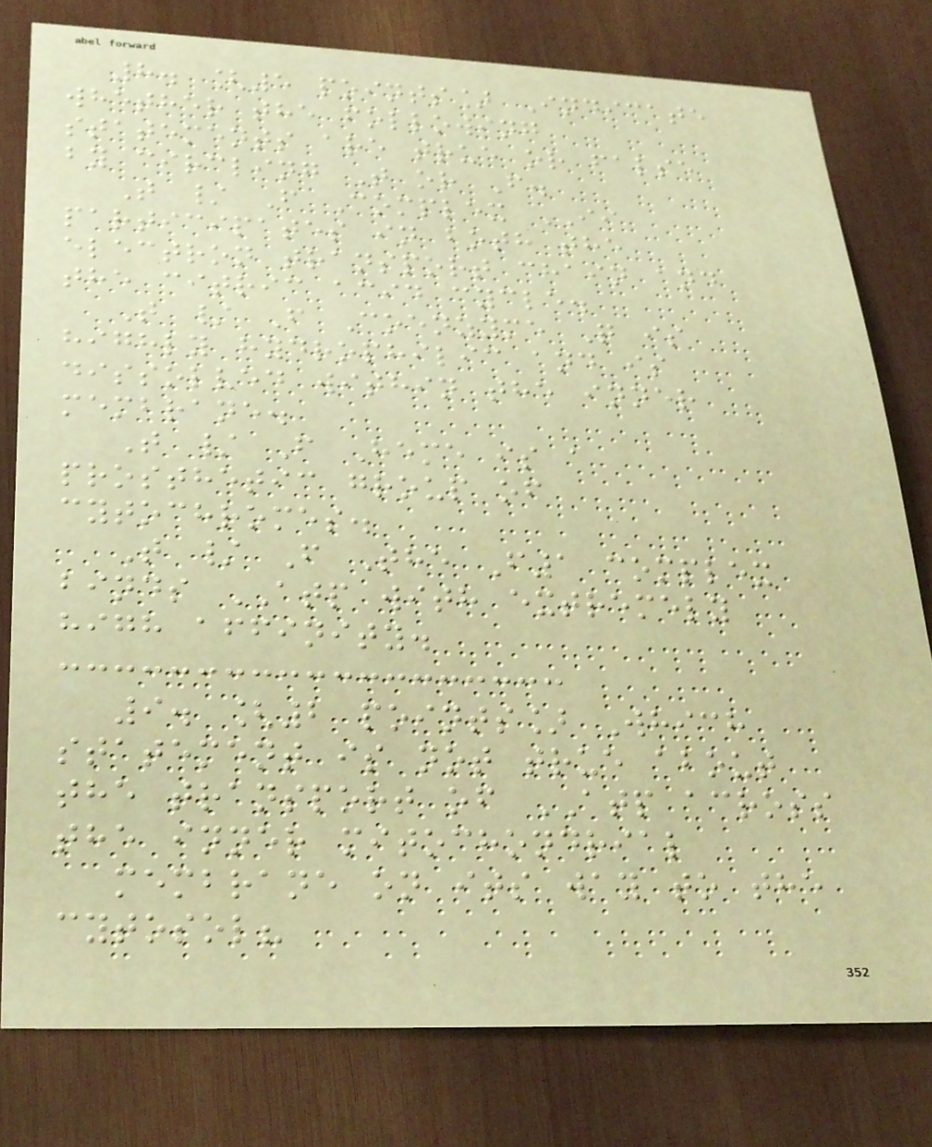8. [5 points] Indicate
whether the following
statements are true or false
by circling T or F.
T / F Complex II
participates in both the
electron transport chain and
the citric acid cycle.
T / F Coenzyme Q is
highly hydrophilic and is
dissolved within the inner
membrane.
T / F Heme is a
prosthetic group of
cytochromes.
T / F The F1 complex
binds ATP with extremely
high affinity.
9. [2 points] Which
statement is not true about
the transport of ATP across
the inner mitochondrial
membrane on its way to the
cytosol?
